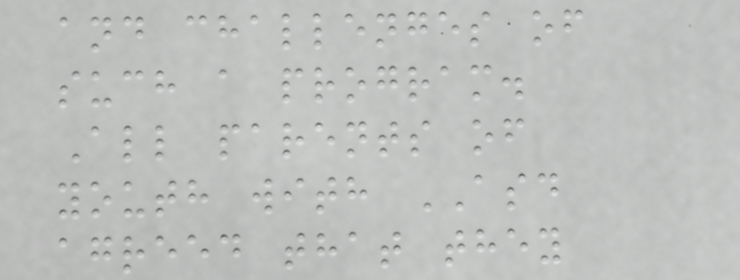and challenges of
such a program.
All parents of
youth with ASD
agreed that they
